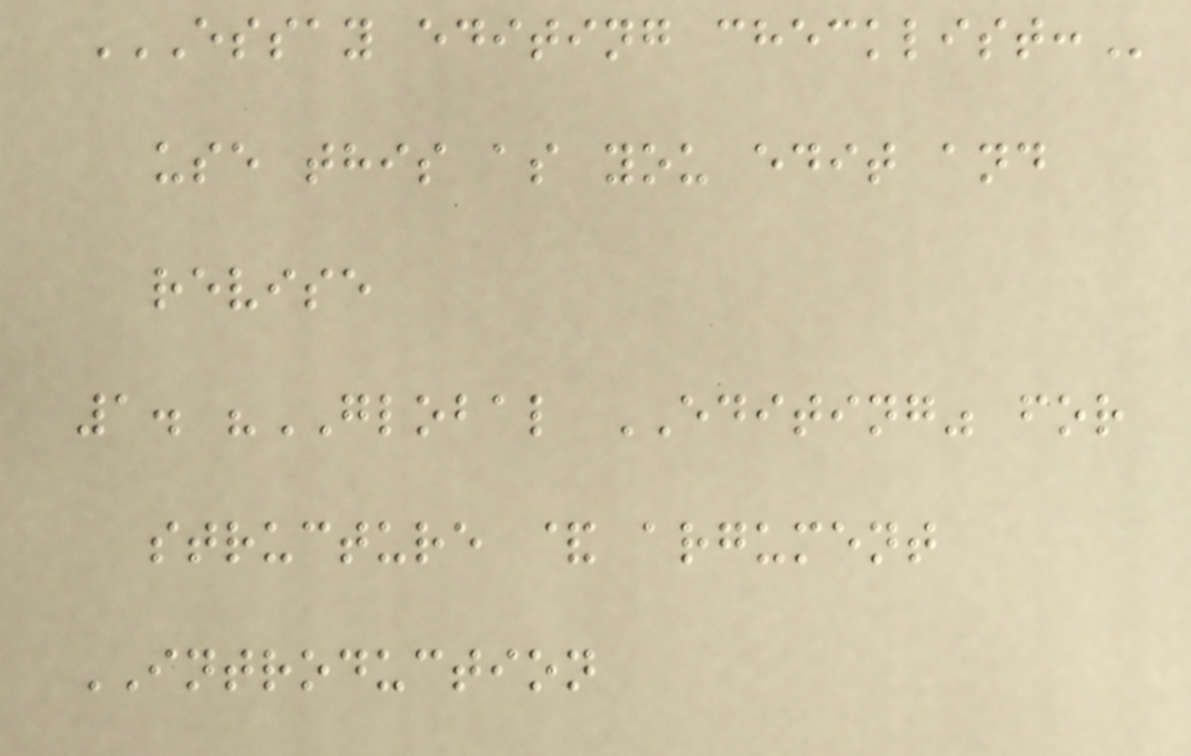ESSAY EDITING CHECKLIST:
use this as you edit and
revise
1. "GLOBAL EDITING" for
structure & argument
INTRODUCTION
